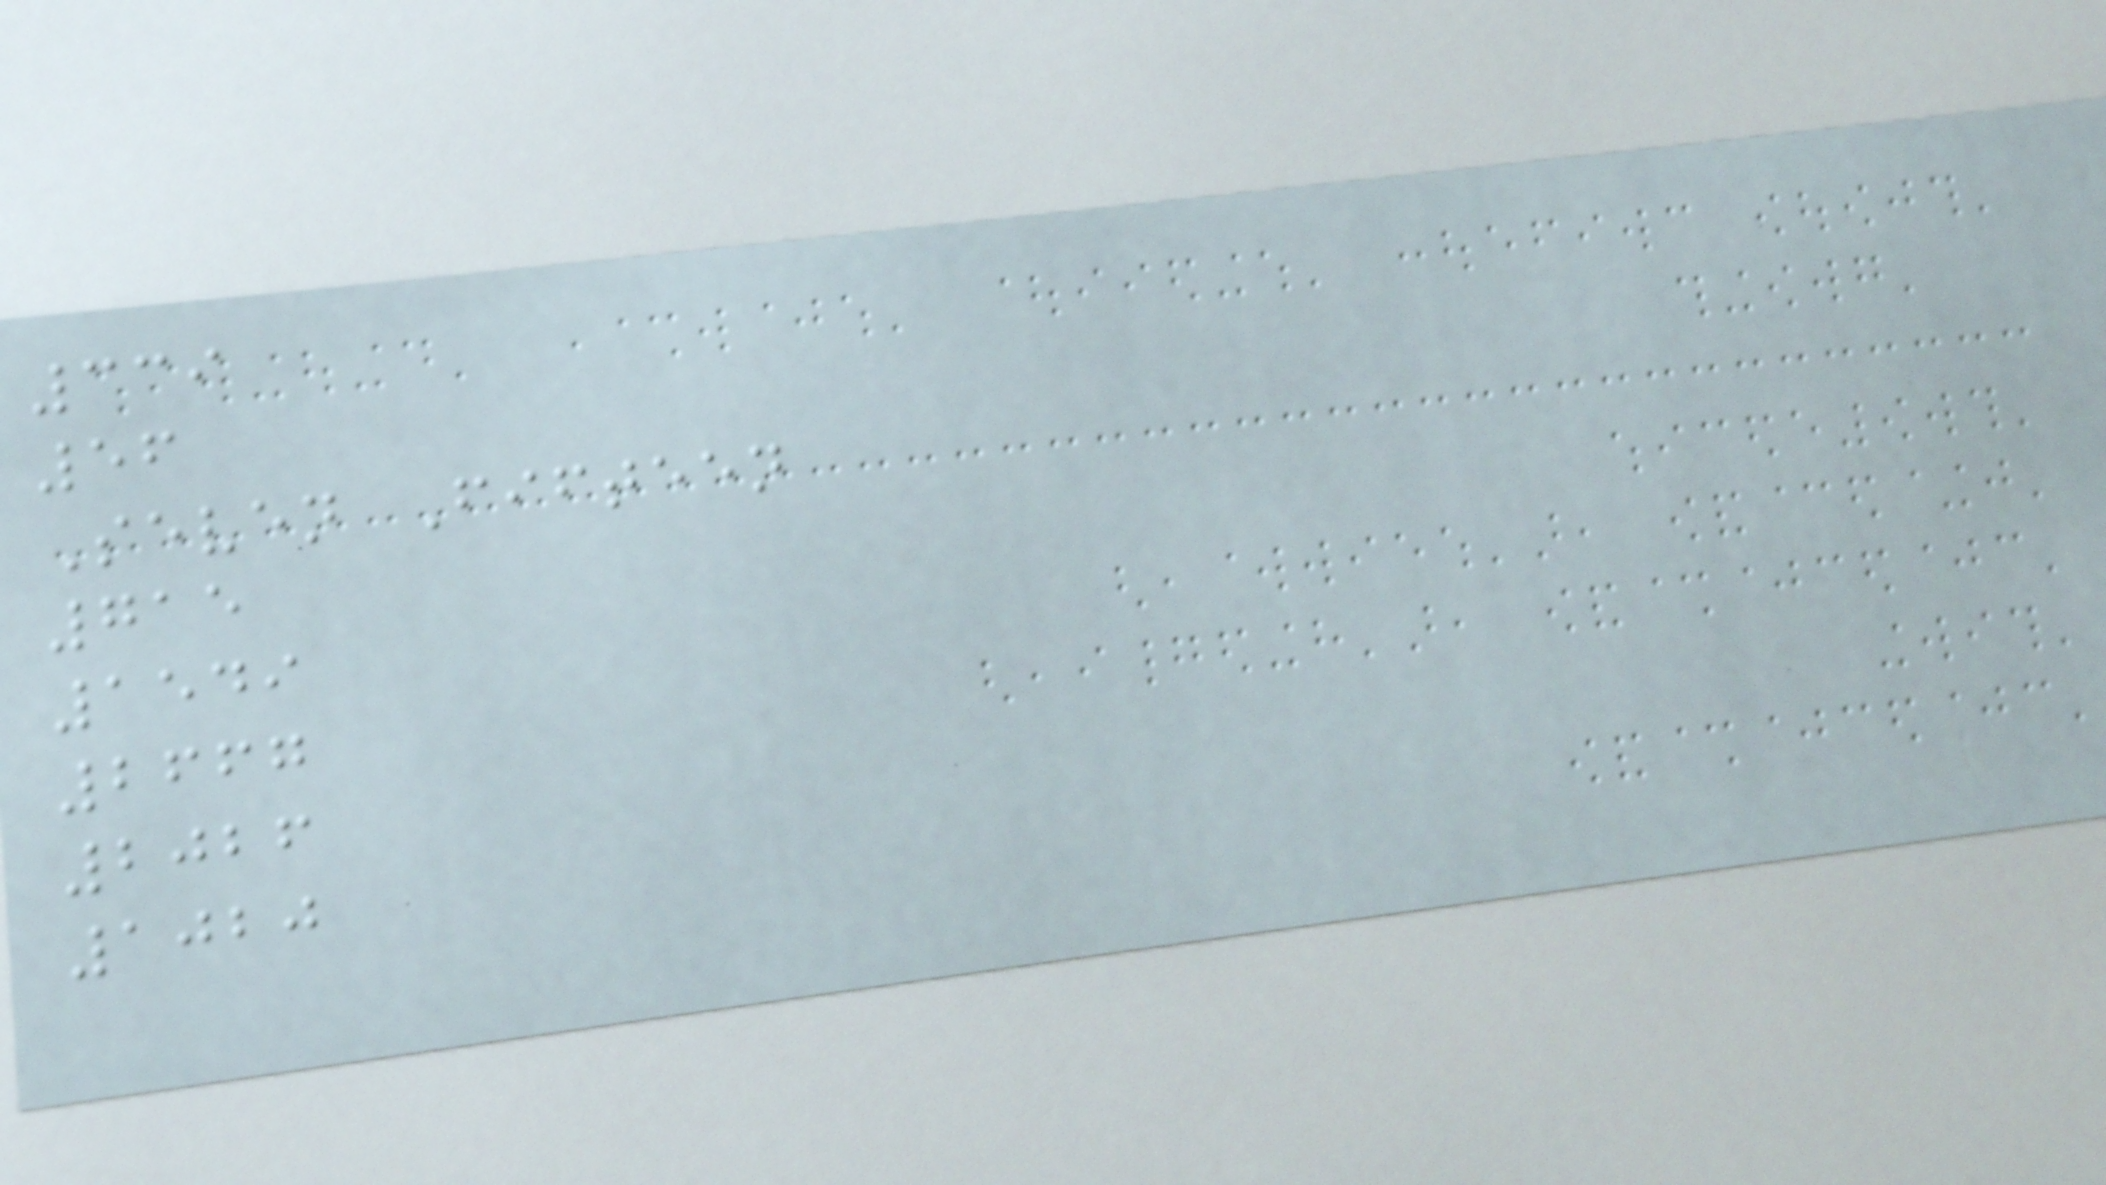339
56
Seven Fifteen
715
1549
2667
2026
1020
